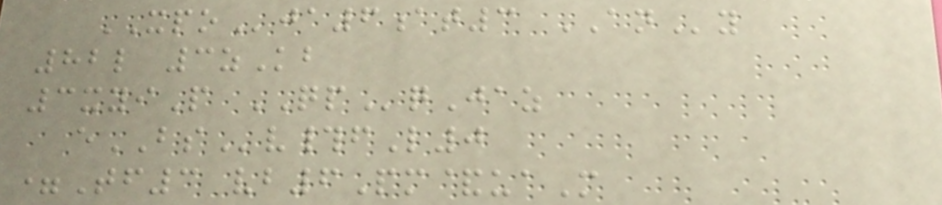XPOja6at3 ANy
82l 3zKb
3xyiP QPqJaz
eBSv#fL0
=Tf3 vb6Pm&uaM
